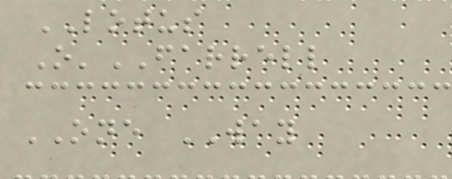LOTUS
O'FARRELL
ONE WAY
